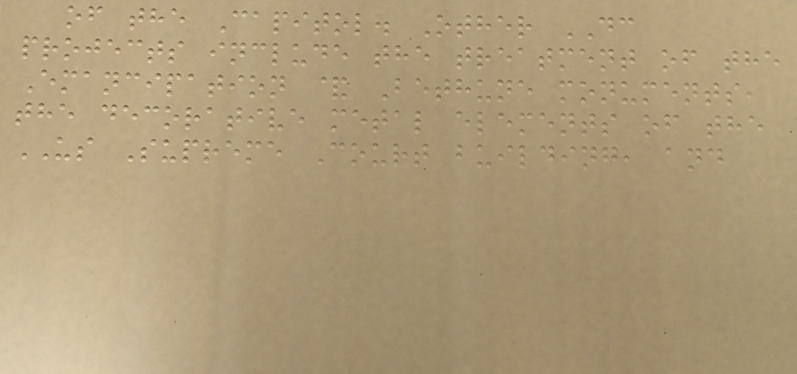of the Capitol. Other DC
projects include the treatment of the
Emancipation & Bethune monuments,
the decorative metal elements of the
US Supreme Court building, and
